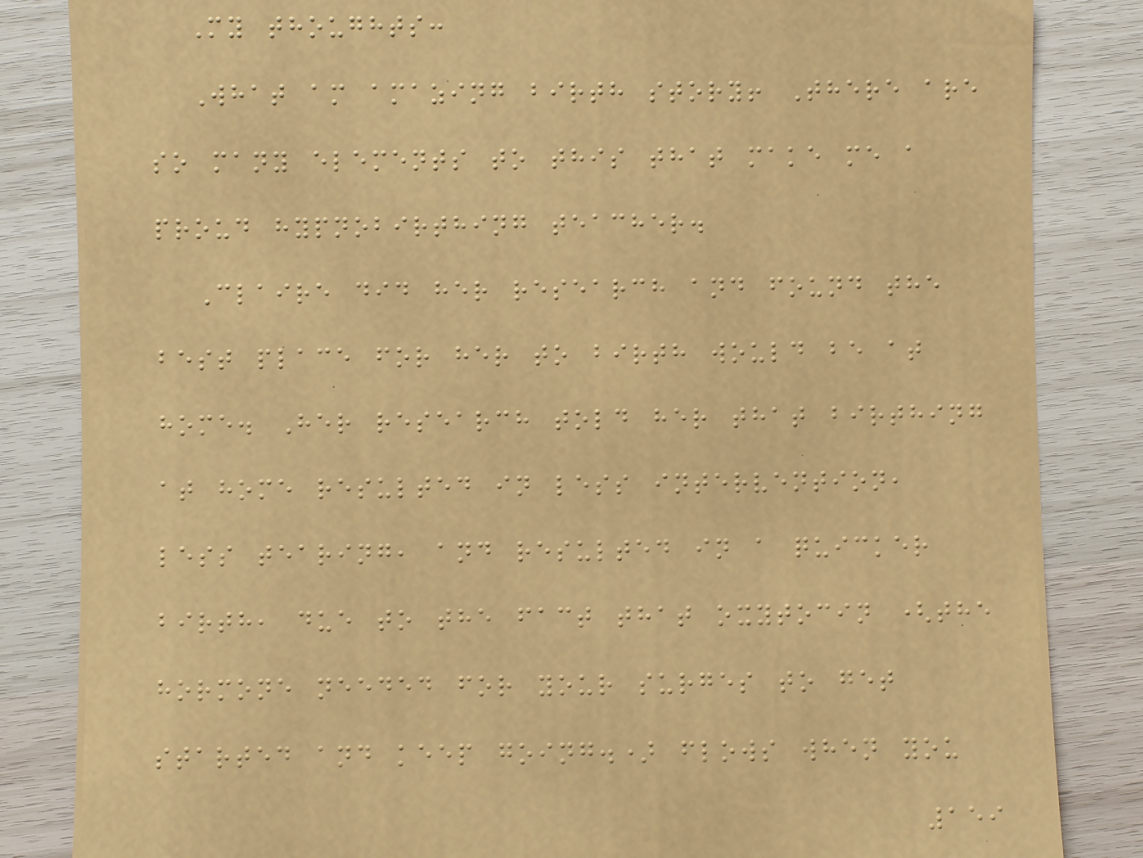My thoughts:
What am amazing birth story! There are
so many elements to this that make me a
proud hypnobirthing teacher.
Claire did her research and found the
best place for her to birth would be at
home. Her research told her that birthing
at home resulted in less intervention,
less tearing, and resulted in a quicker
birth, due to the fact that oxytocin (the
hormone needed for your surges to get
started and keep going.) flows when you
159
